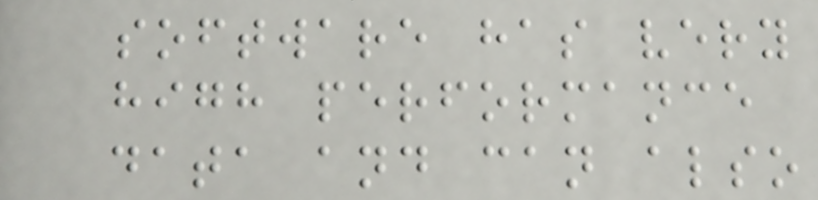software has very
high performance
data and can also
